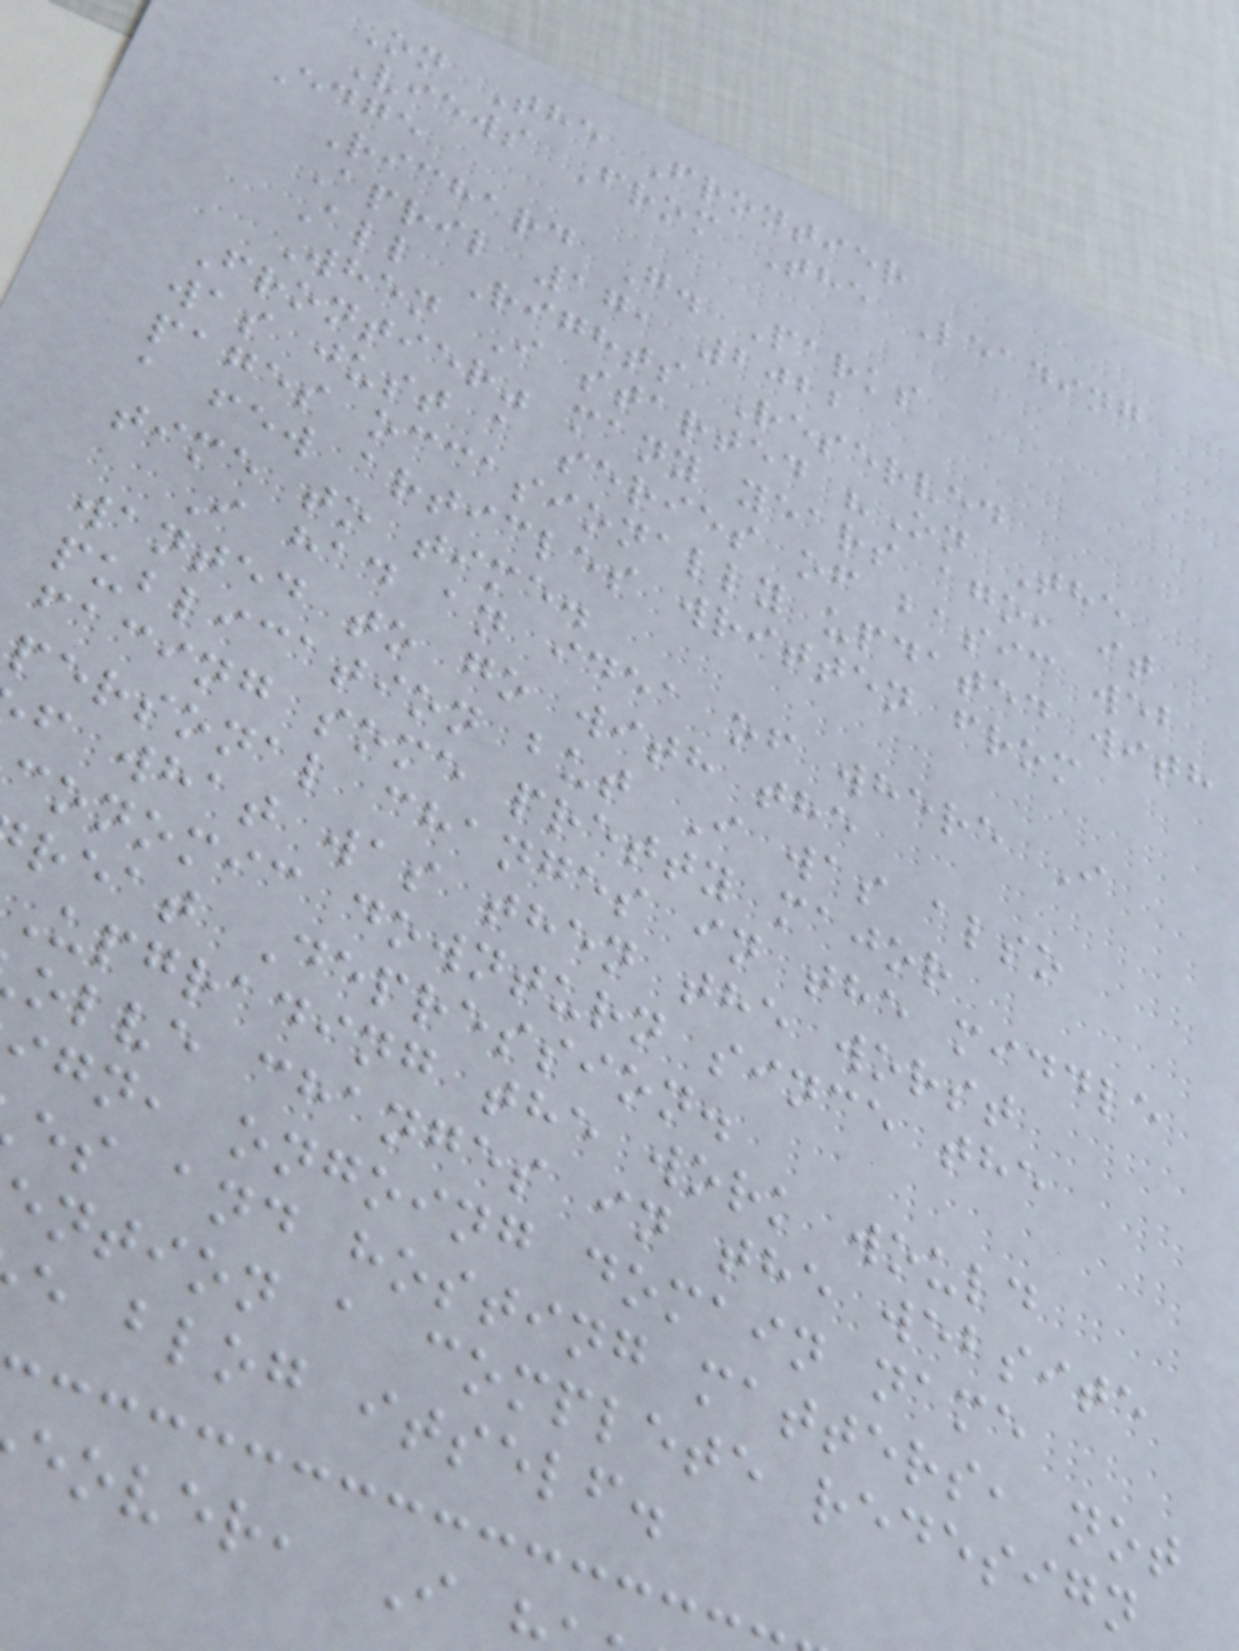On The Frontier
Views From The Leading
Edge
Richard G. Parks
April 17, 2022
All Rights Reserved
When I started "On The
Frontier" many years ago, it
was just a series of basic web
pages occasionally updated with
a few articles written from
time to time.
I had an idea of where I
wanted to go with the
publication but I was also
facing some pretty major
personal changes in the middle
f what was then the worst
conomic downturn since the
reat Depression.
Upgrading the work would
olve changes in the website
ign, ongoing domain name
es and hosting matters, not
ntion a complete redesign
e blog itself.
eover, I
